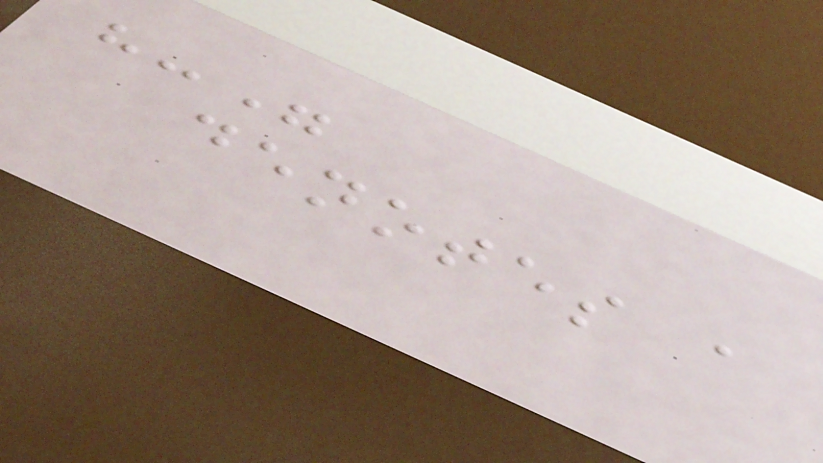"-"
denotes a
